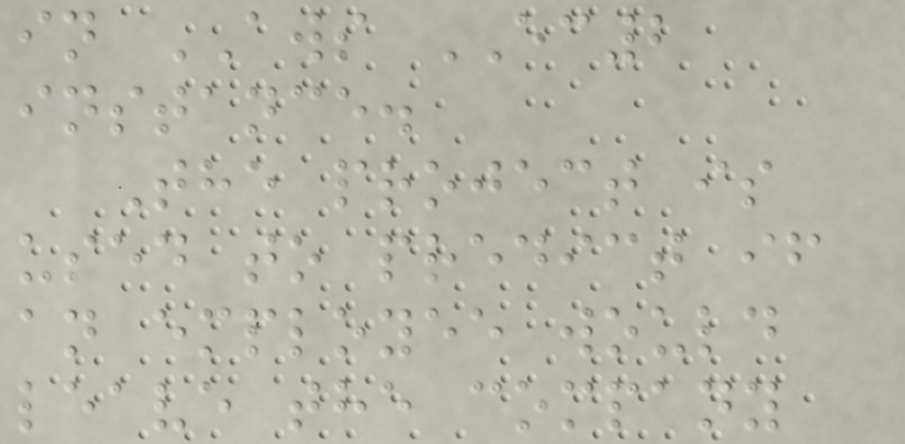in AWS EC2
instance.
The project is
used to predict if
an employee would
leave the company
